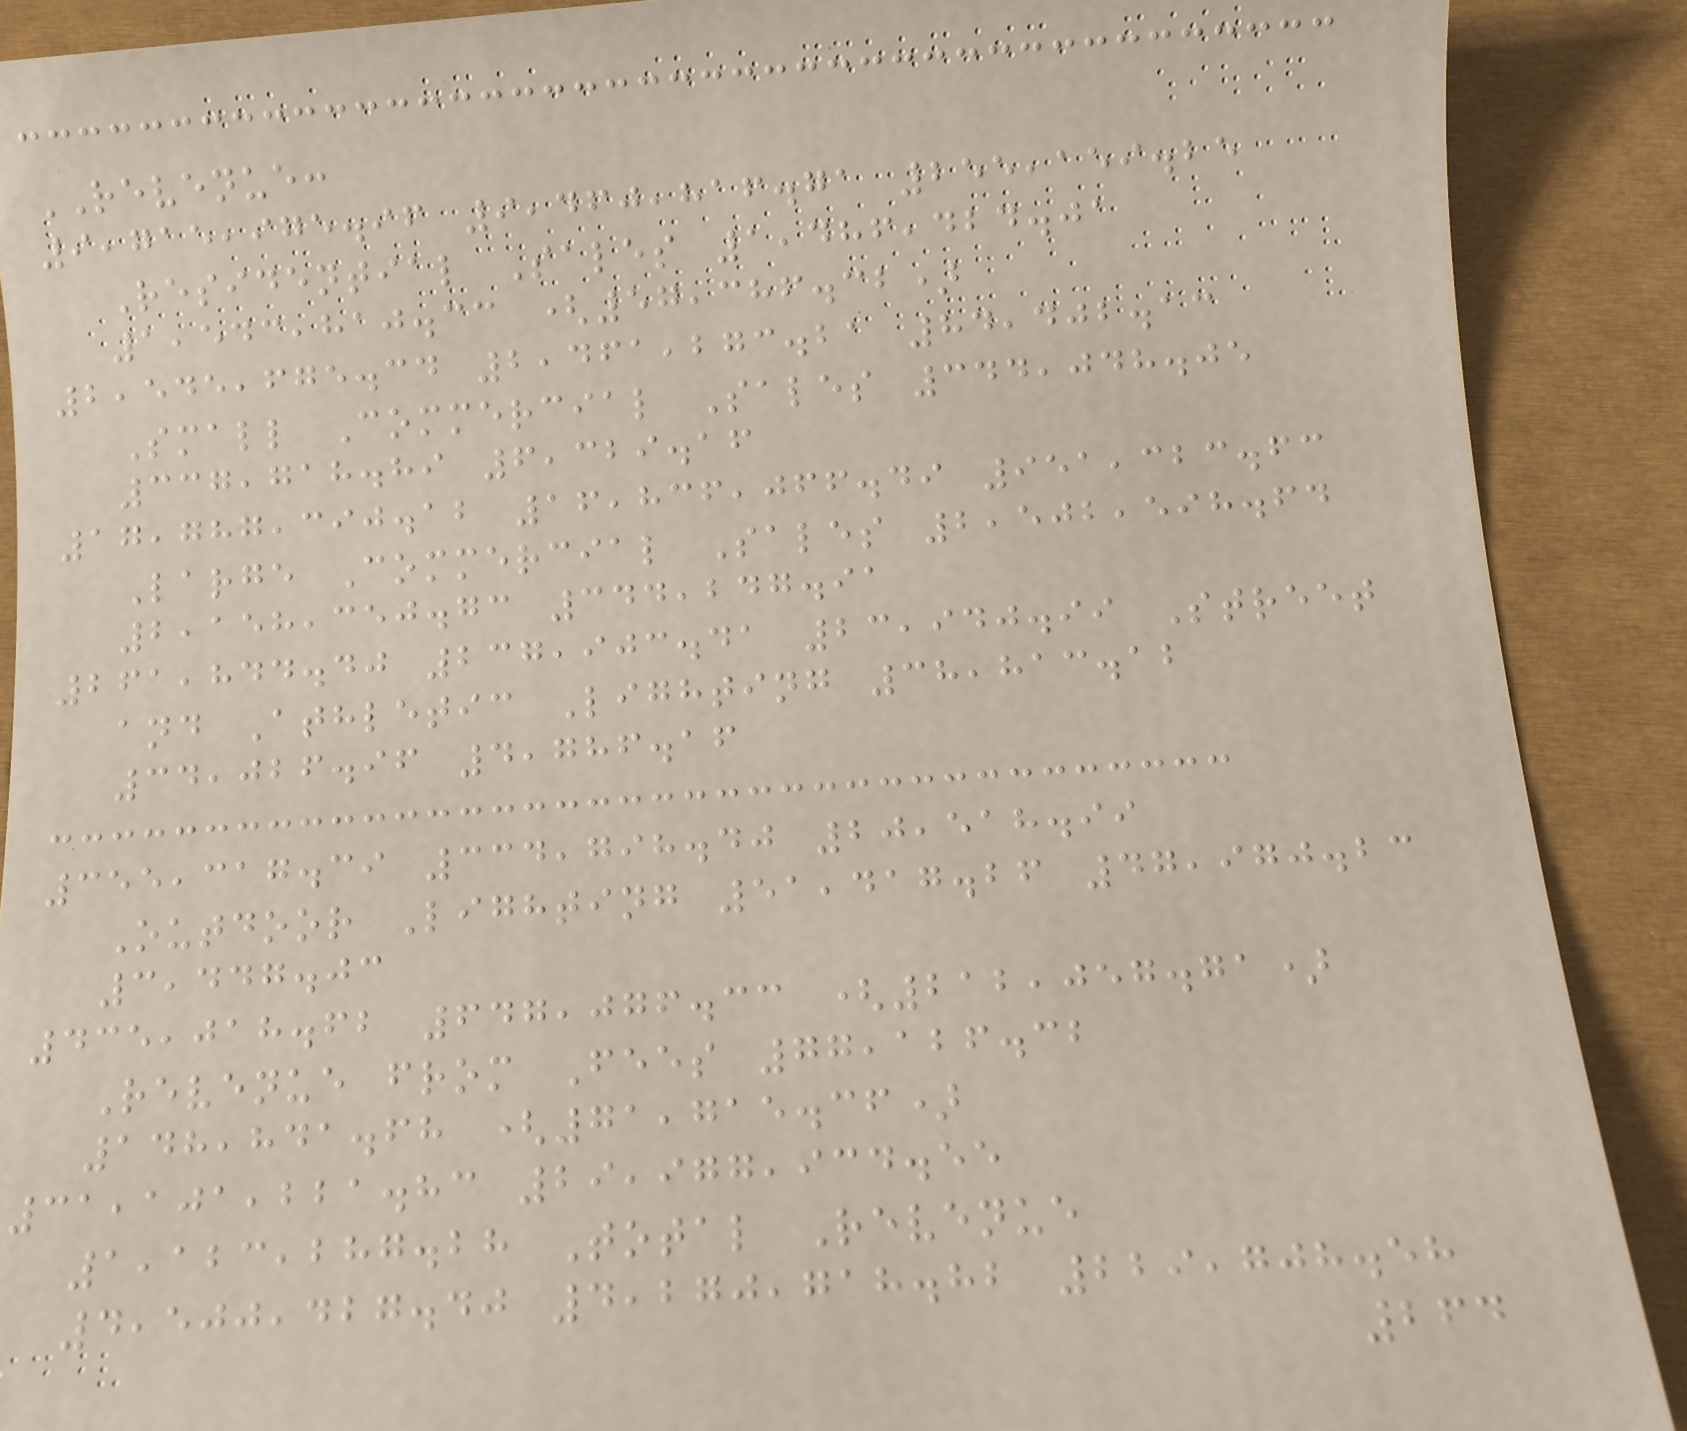REVENUE:
9,715,975.96 9,460,816.71 255,159.25
Residential Sales 1,486,424.01
1,543,810.33 (57,386.32)
2,545,675.34 2,461,273.21 84,402.13
Small Commercial Sales 344,048.05
337,718.89 6,329.16
17,787,390.12 16,836,066.49 951,323.63
Large Commercial Sales 2,502,598.64
2,158,350.73 344,247.91
261,844.40 237,903.41 23,940.99 Street
and Athletic Lighting 38,813.12
34,026.96 4,786.16
355,317.39 334,798.40 20,518.99
Outdoor Lighting 51,417.26 47,970.23
3,447.03
435,018.62 647,076.33 (212,057.71)
Revenue from Fees 77,126.32
148,841.68 (71,715.36)
31,101,221.83 29,977,934.55
1,123,287.28 Total Revenue
4,500,427.40 4,270,718.82 229,708.58
264
